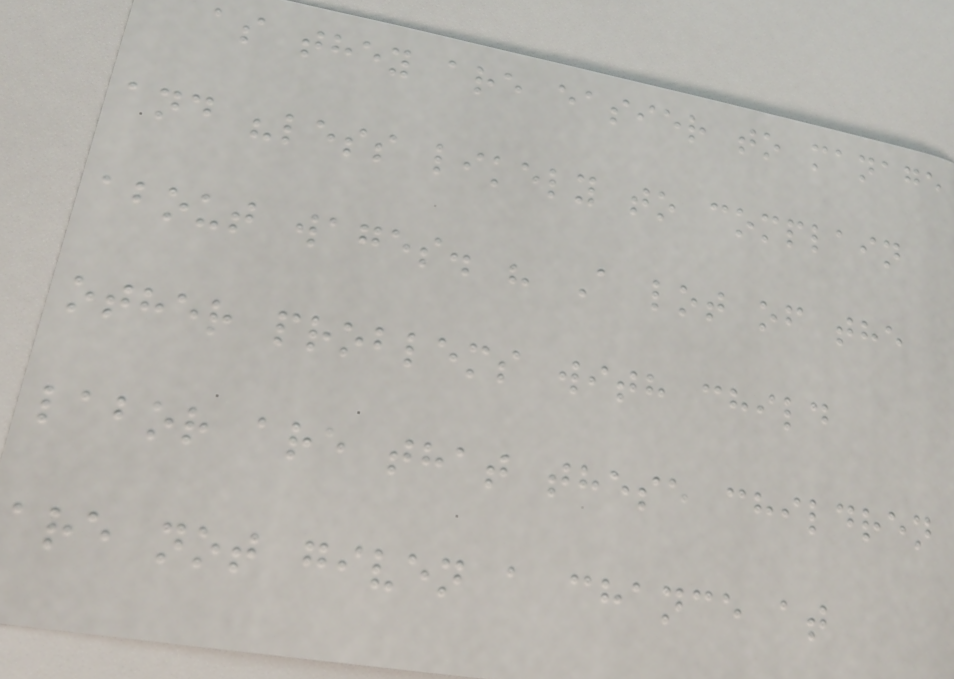as they are easier to manage
and "less likely to complain
about wages. " A lot of the
other problems with child
labor are that these children
are not given a chance at
